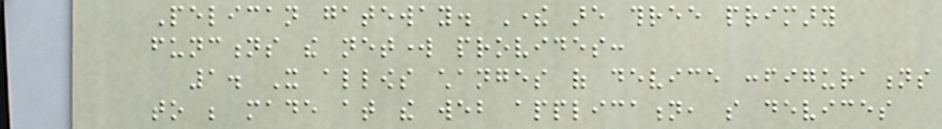Pelican gateway. There are three primary
functions the network provides:
1. It allows changes of device configurations
to be made at the web application, so devices
